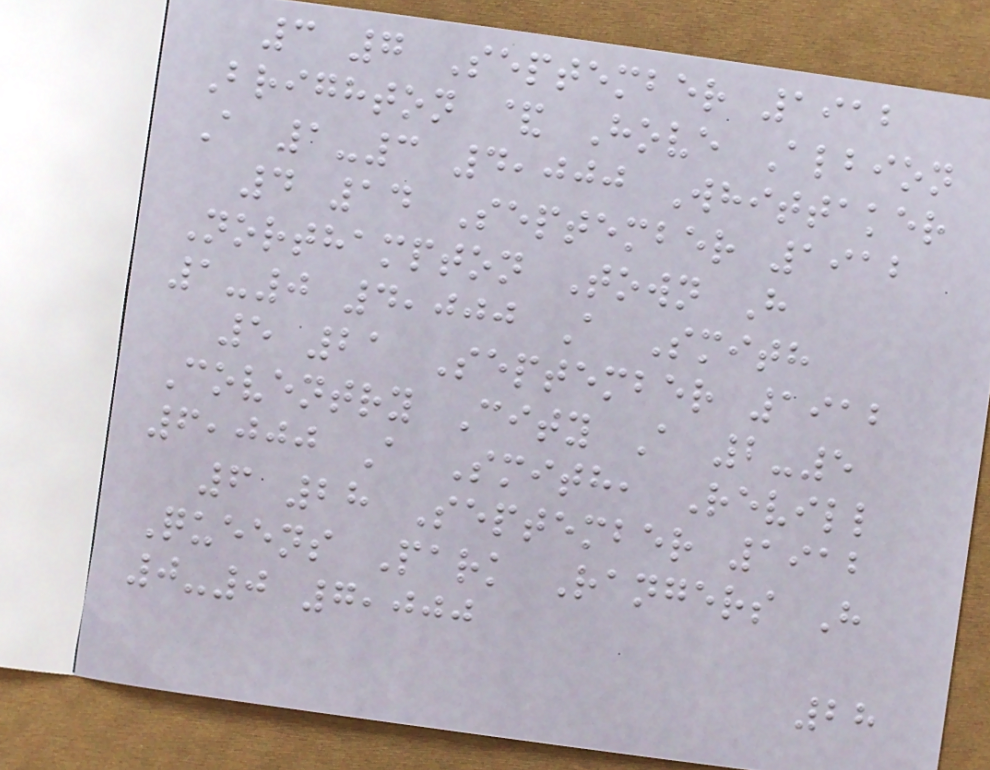3 7 September 1912
Brighton & Hove Albion
A 1-3 4,000 Whittaker
4 14 September 1912
Northampton Town H
1-0 4,000 A Smith
5 21 September 1912
Coventry City A 2-5
6,000 A Smith, Revill
6 28 September 1912
Queens Park Rangers H
0-0 7,000
28
